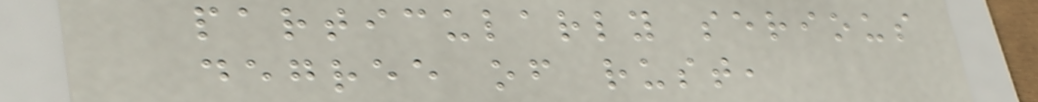particularly serious
degree of rust,
